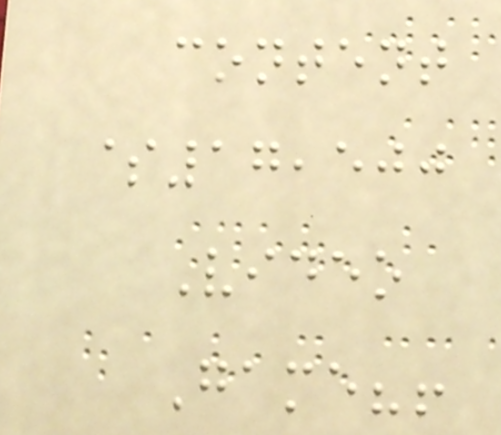content
$17,500
Video
Game?!
